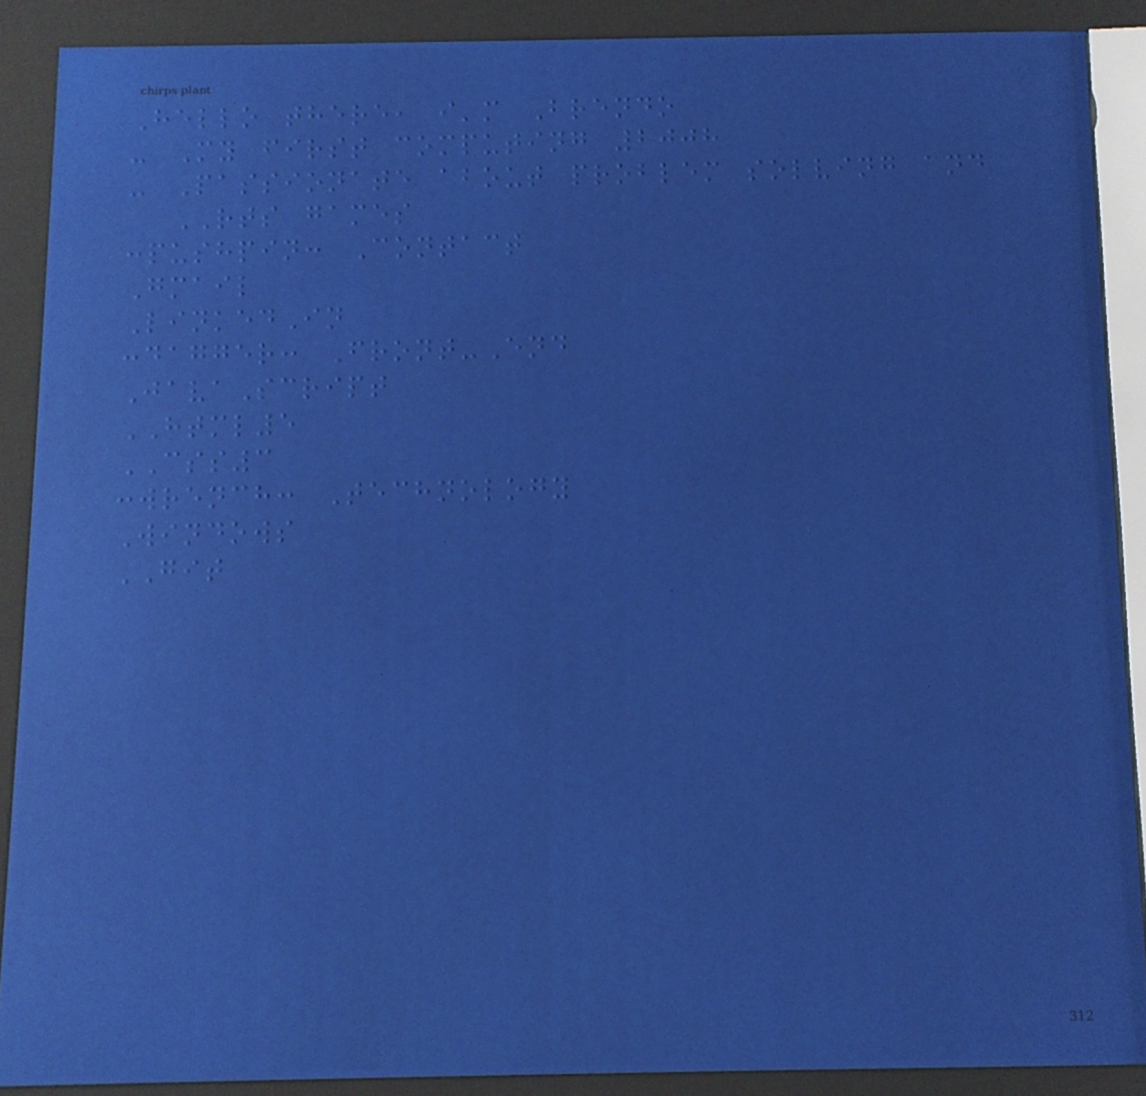Hello there, i'm Brendo
- My first computing 2008
- Passionate about problem solving and
RTS games
:pushpin: Contact
Gmail
LinkedIn
:dagger: Front-End
JavaScript
HTML5
CSS3
:wrench: Technology
Windows
GIT
